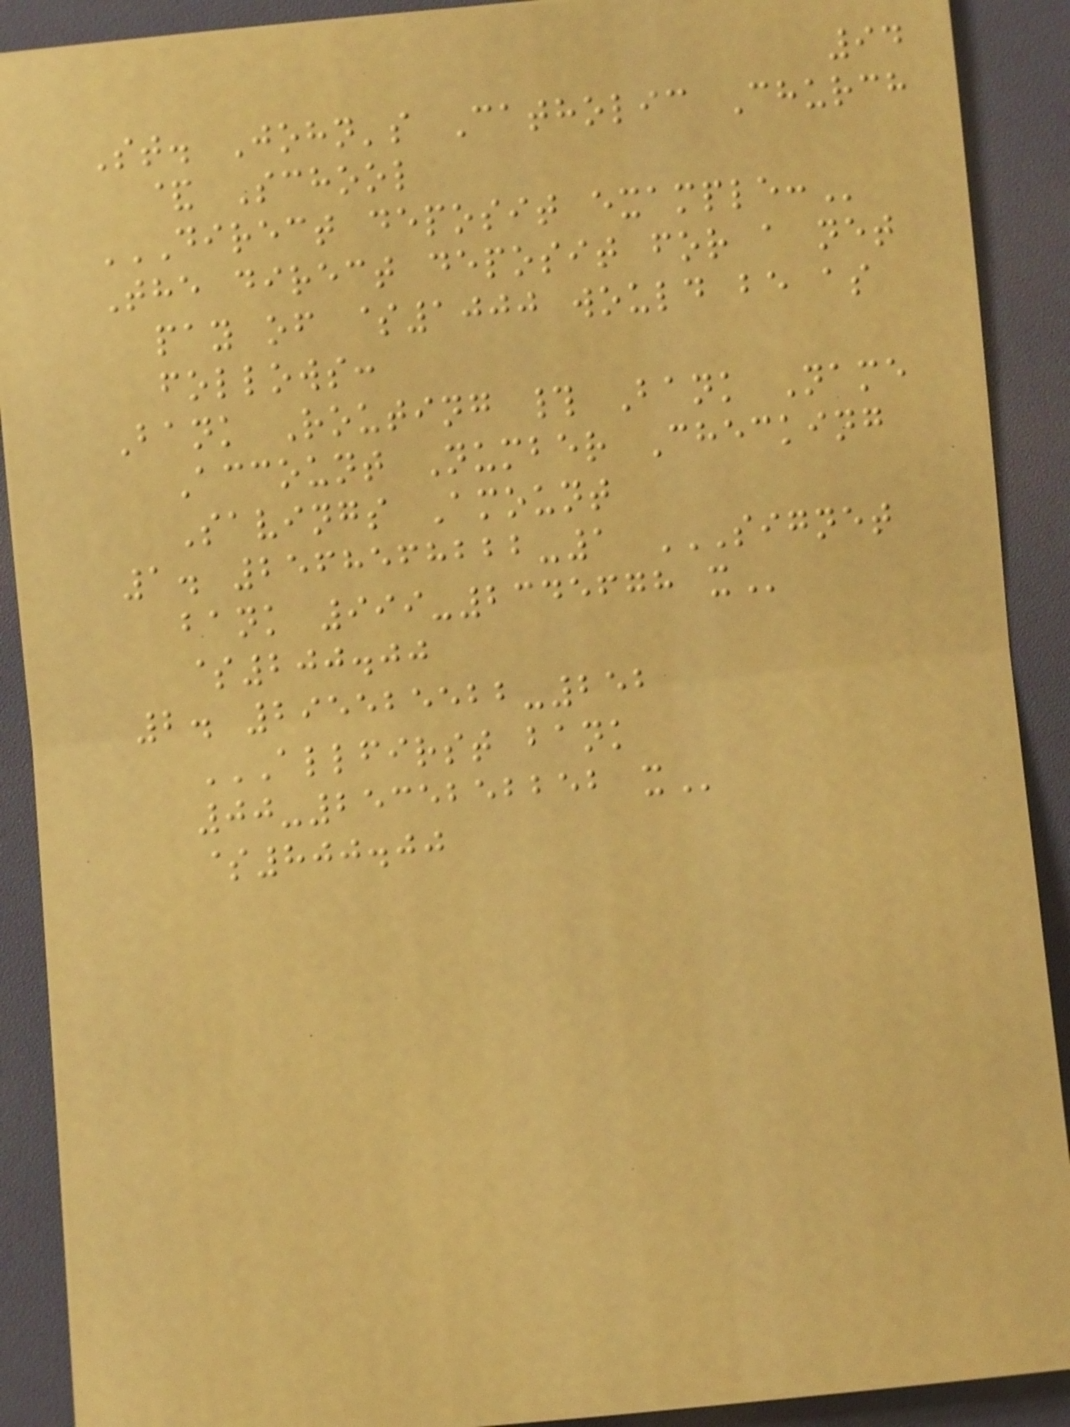94
St. John's Catholic Church
& School
DIRECT DEPOSIT EXAMPLE:
The direct deposit for a net
pay of $1000 would be as
follows:
Bank Routing # Bank Name
Account Number Checking
Savings Amount
1. 2568568222-1 SIGNET
BANK 999-2345678 X
$200.00
2. 295525522-252
ALLFIRST BANK
00-2535252252 X
$800.00
